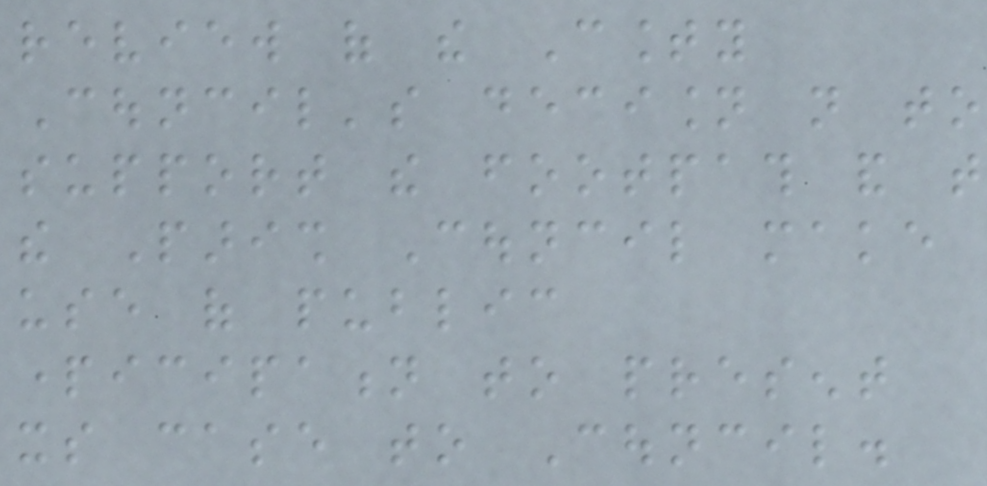review of the County
Council's decision not to
support the footpath and that
the Parish Council make
use of public
participation to present
its case to Council.
